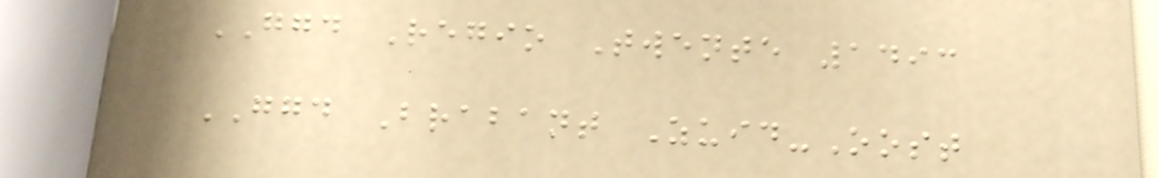GGD Regio Twente 1493
GGD Brabant Zuid-Oost
